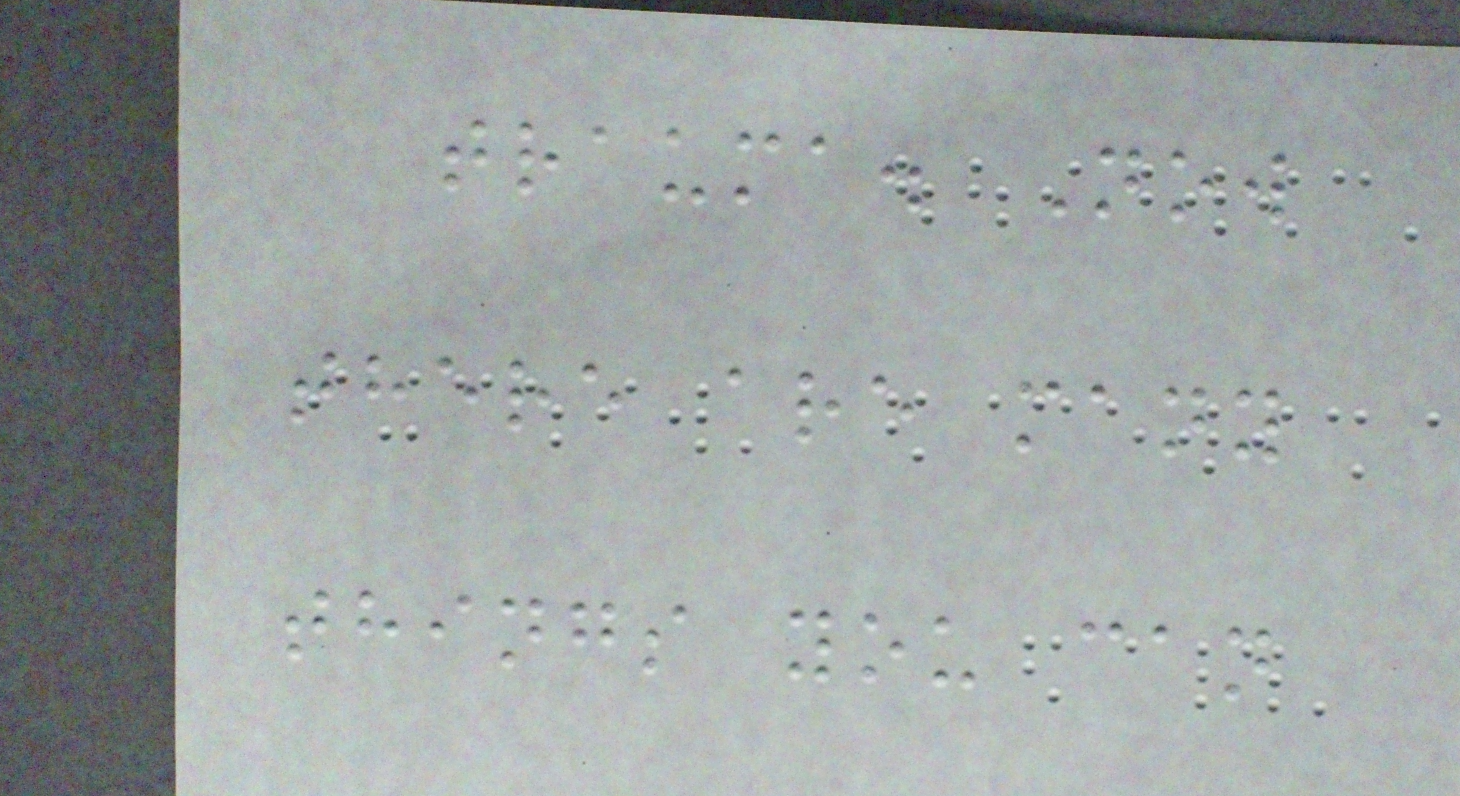trauma. Now
there are many
things you can
